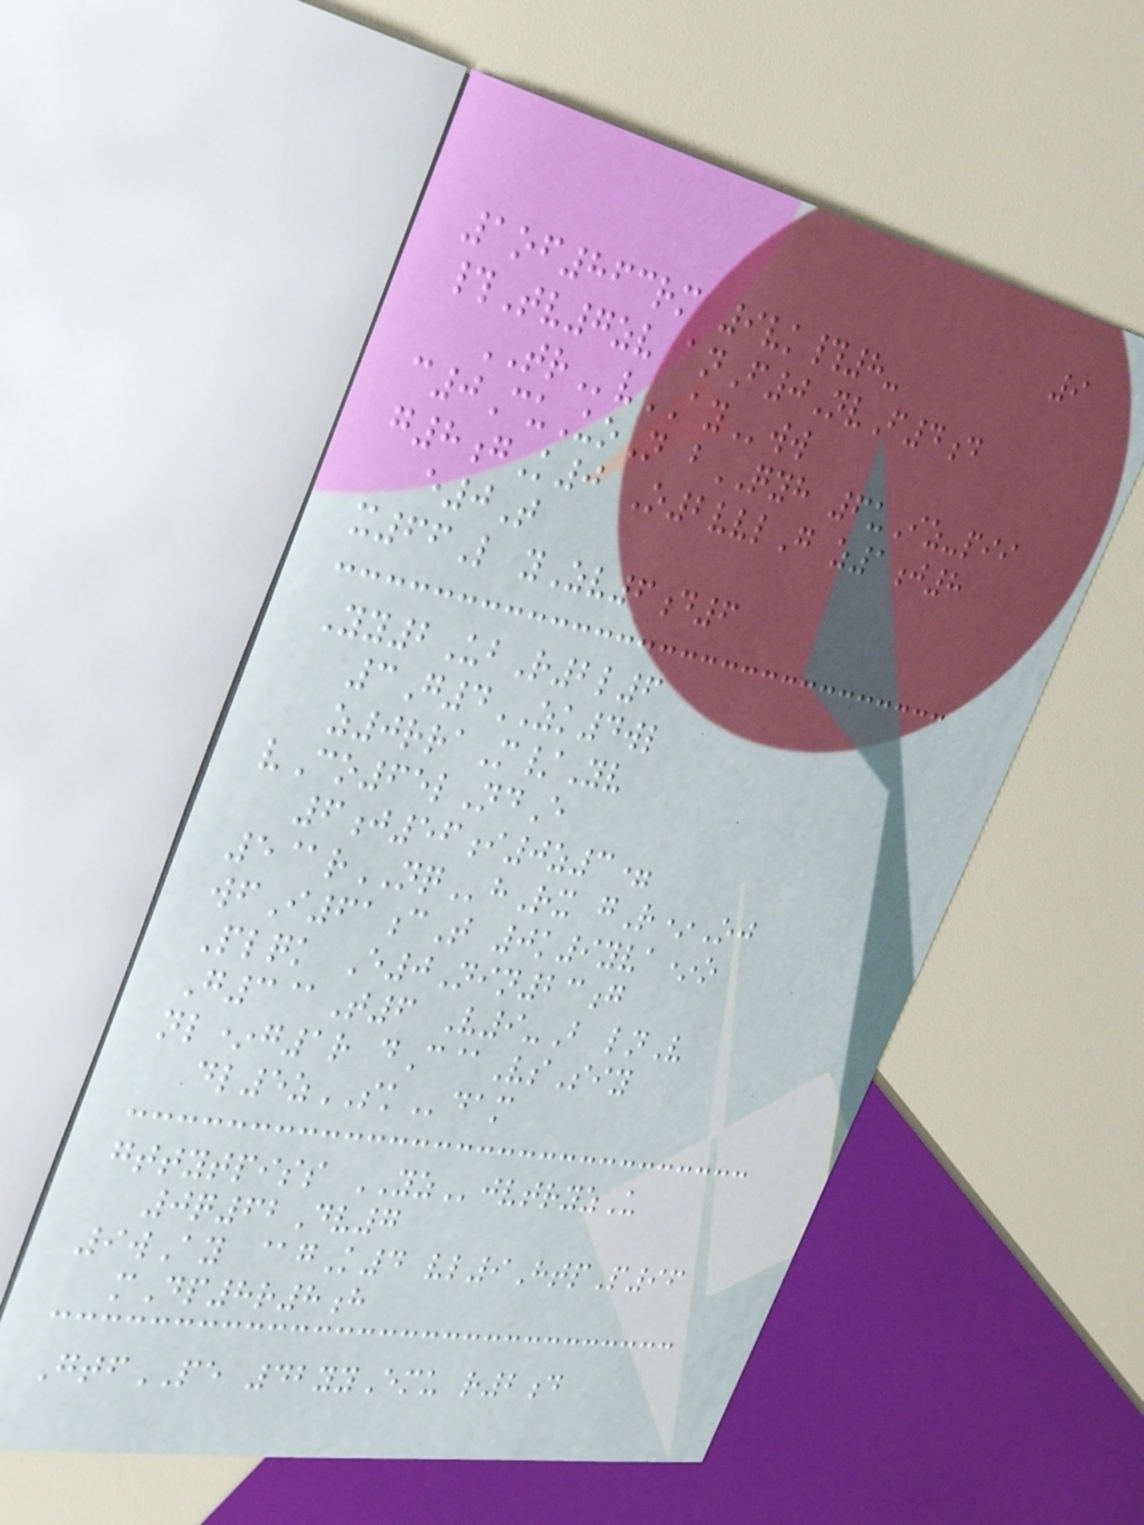9
1of863rm 9vk#8-
#Tv7zv anF0NvF4d
TRvAYww
c0CuUoN bQYH 6uIz-pii
g8gK0 O2vvlG z1j8
e0T
x66L yZv6d6
Yy2UbR2l6
3G4ZK4wl
z0rraM/Yv
vCo65lNdE
6j56i0z3=
5@rNQhRx gR*Oj
wfI61cT 0k9yva*o
Plqk E0Nin23g
G3@T6 V9-B lnV
nl*g1r dC@VsSiy
dl5zSKdam
gttytpiss YZjvtryzU
0q62Dv7
9wAy @gK4 vl9HtpP96
mDp8r8h
GtfPE 42yyEmu r2d
